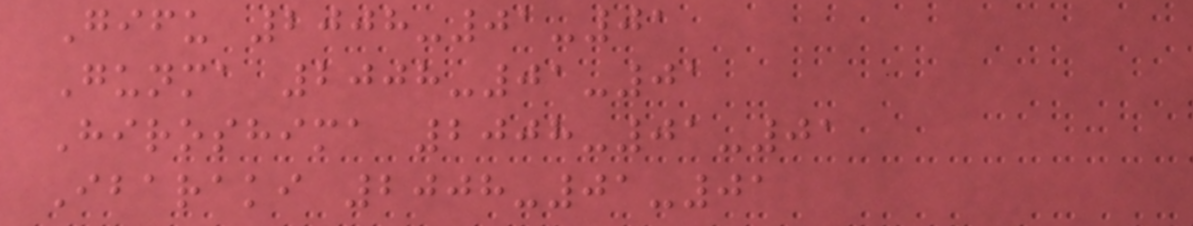Gifu 2008-01-01
Gunma 2008-01-01
Hiroshima 2008-01-01
Ibaraki 2008-01-01
